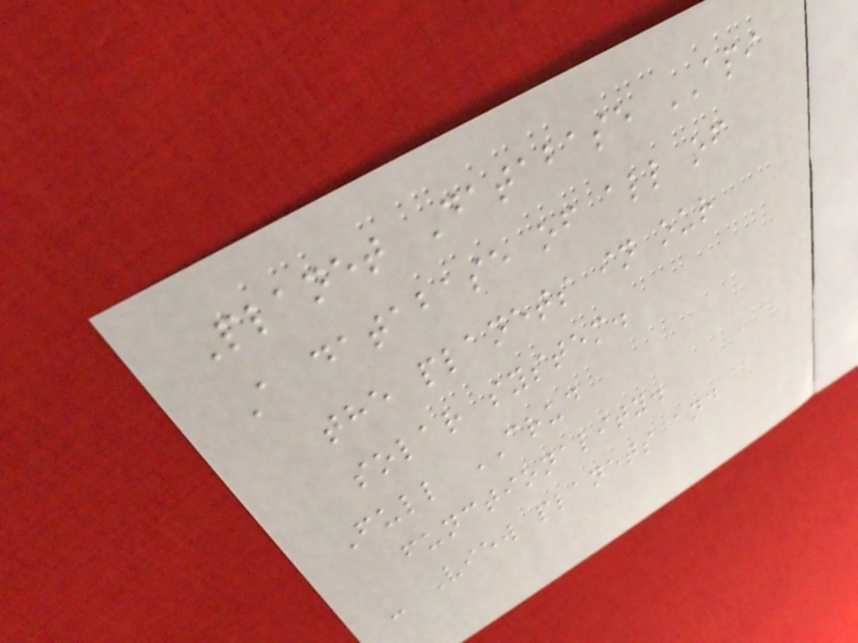Planet Database API
A database of all of
the planets in our
solar system.
Full CRUD
functionality.
- View planets and
